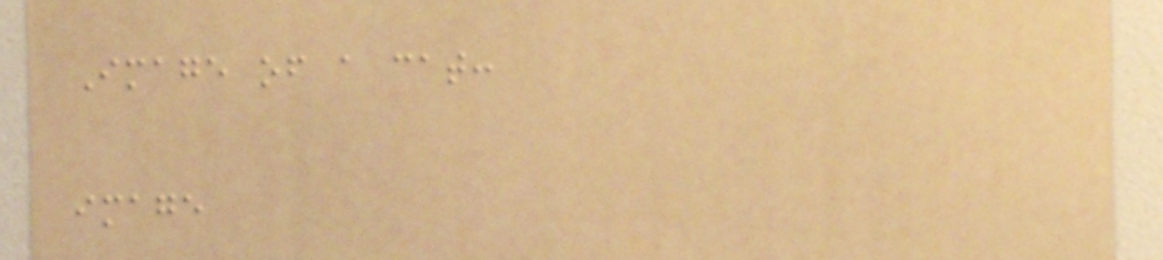Image of a cat:
image
